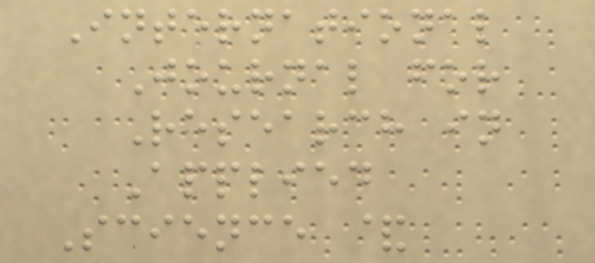International
Journal for
Research in
Applied
Science &
